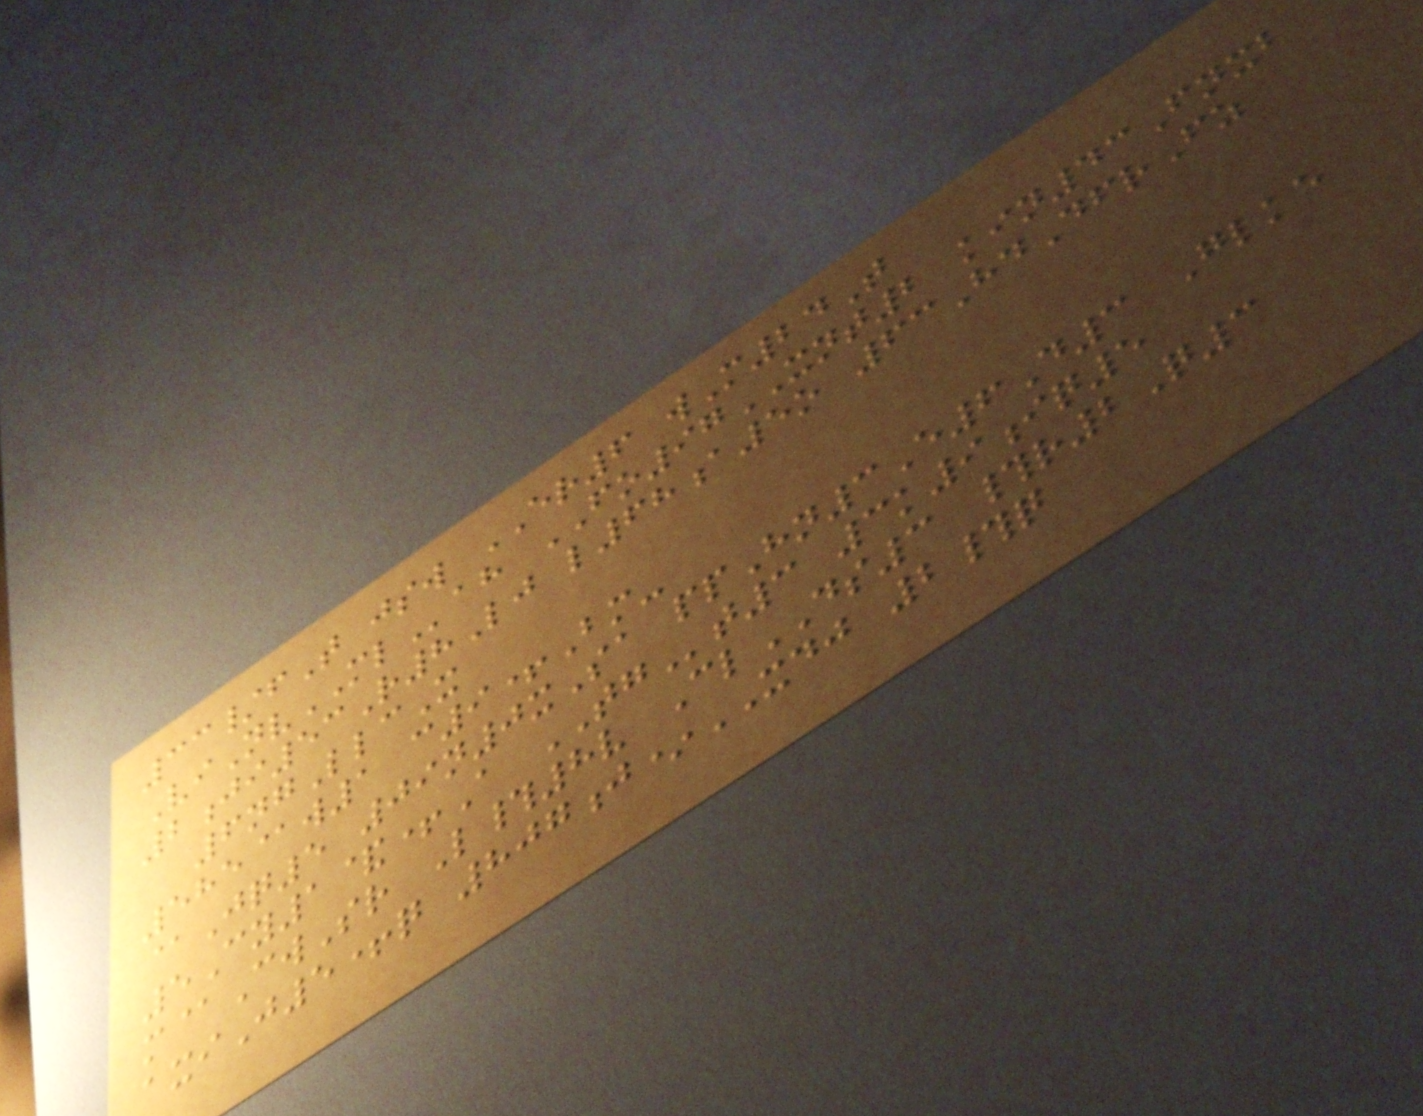33/fT jsw ER6 wM24T
ViNvMLah FO97XNT2 kin43Fnxb
2ji53R8Lj l68a5o 63HdDfrFz
6ngLlcX
585@w1 c9+Bm-
@Jq5 09n0xSa ppHn3E6D3 Glke
5Cy1&+A TGt3 3k9iq5
m@CwSr L#8v ClDS3 #r2Q3
axiJ5+q 807j*XDJ 2#q
